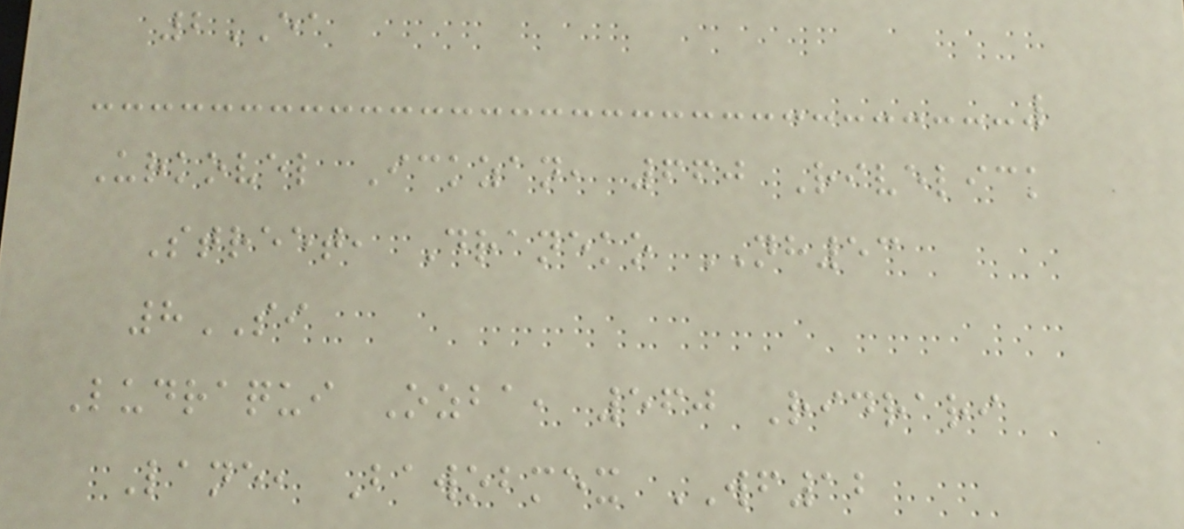2EA
Urkovel Ickzan, 660 Rivelick
Street, Draneko NH53
8SI
Ludraqui Ozba, 560 Ridrari
Lane, Bawobmex WF12
